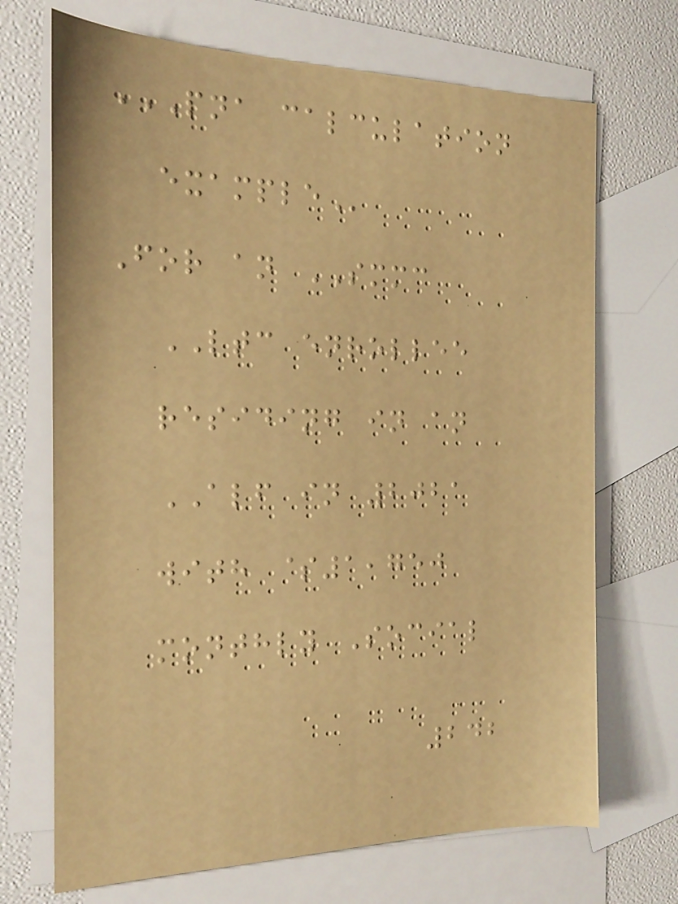PNA CALCULATION
EXAMPLE
For an SMMC
LTC enrollee
residing in an
ALF in 2021
with $1,750
monthly Social
242
